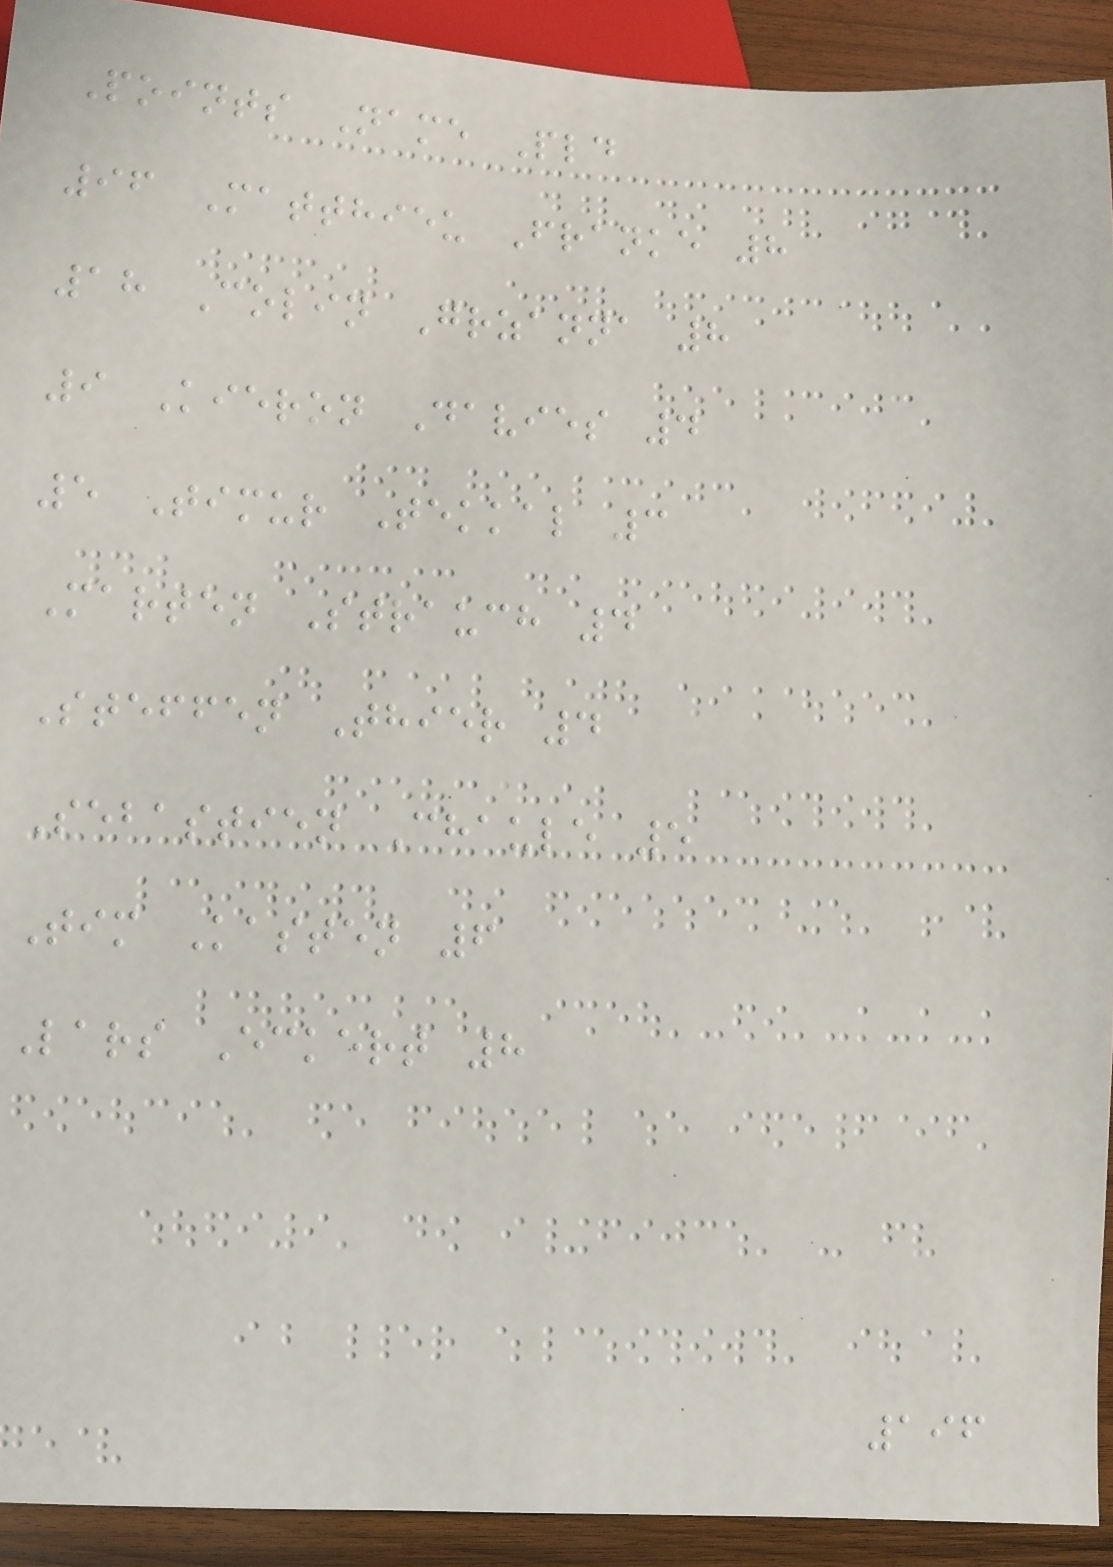Points Name Pld
96 Matthieu Franke 8
18 Colin Grzanna 8
9 Kieron Davies 4
5 Timur Tekkal 3
Marten Strauch 4
Steffen Thier 4
Sebastien Chaule 5
Tim Kasten 6
Lars Eckert 8
196
